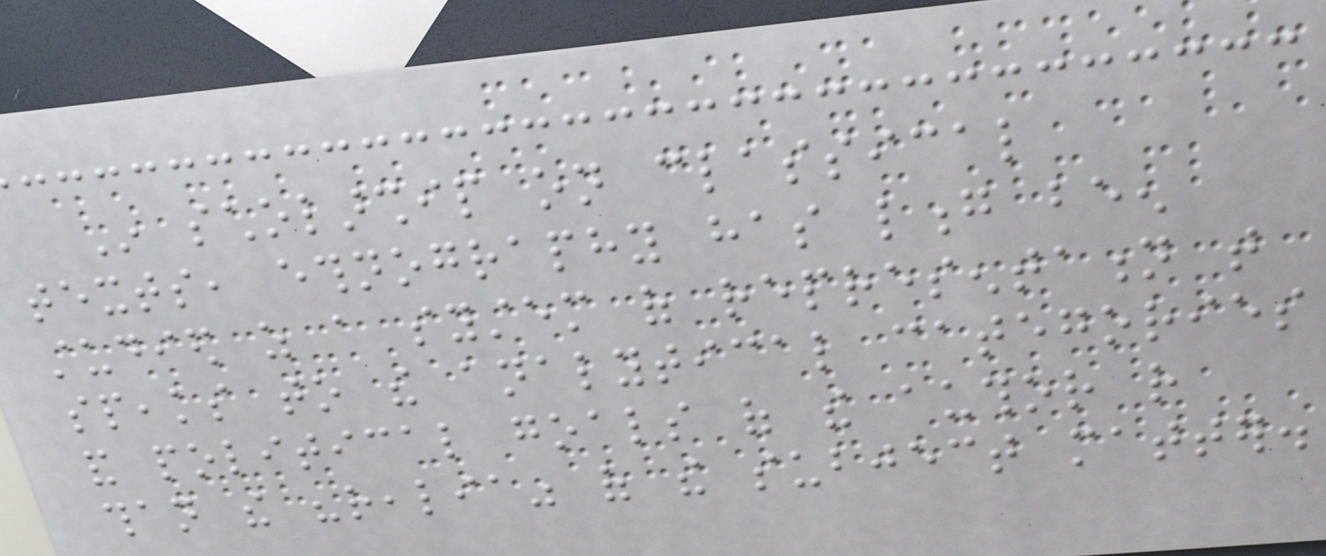In scholarship on classical
texts, ethnography has long been
studied as a system of representation that
speaks to the analytical categories
and political goals of the author rather
than the "realia" of the subject matter.
